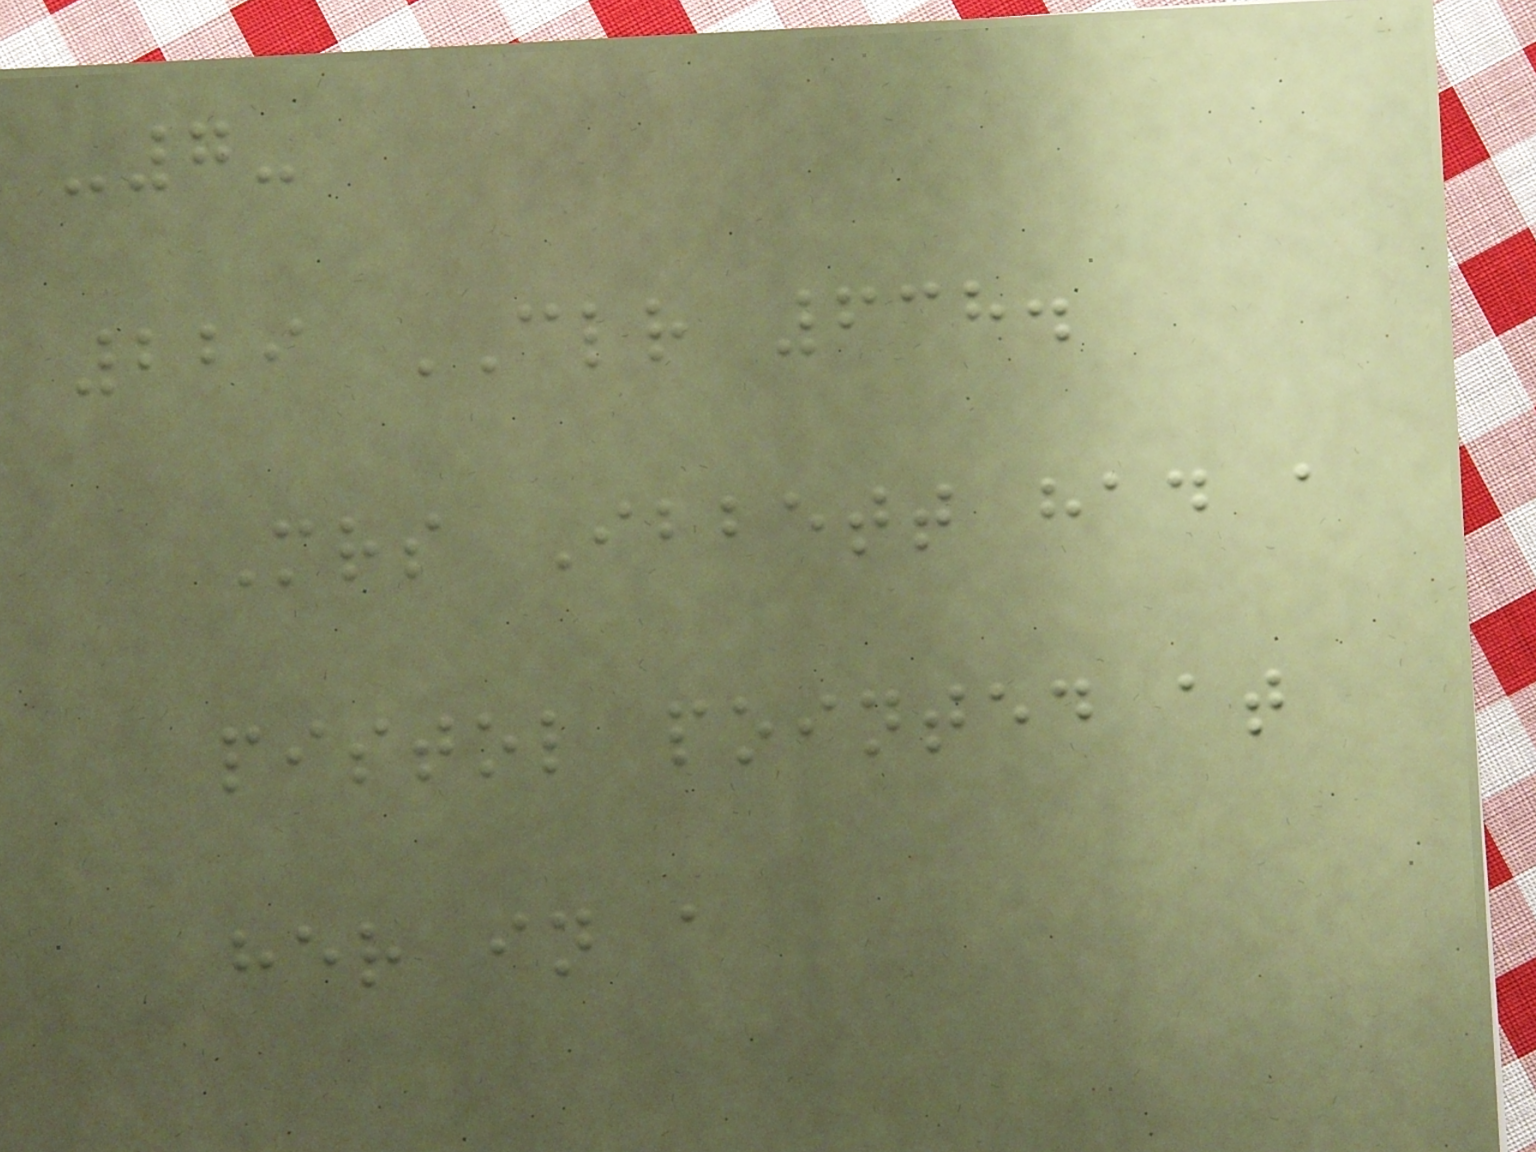-7-
229 CLR 638.
Mrs Ibbett had a
pistol pointed at
her in a
